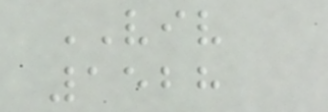VIV
1528
